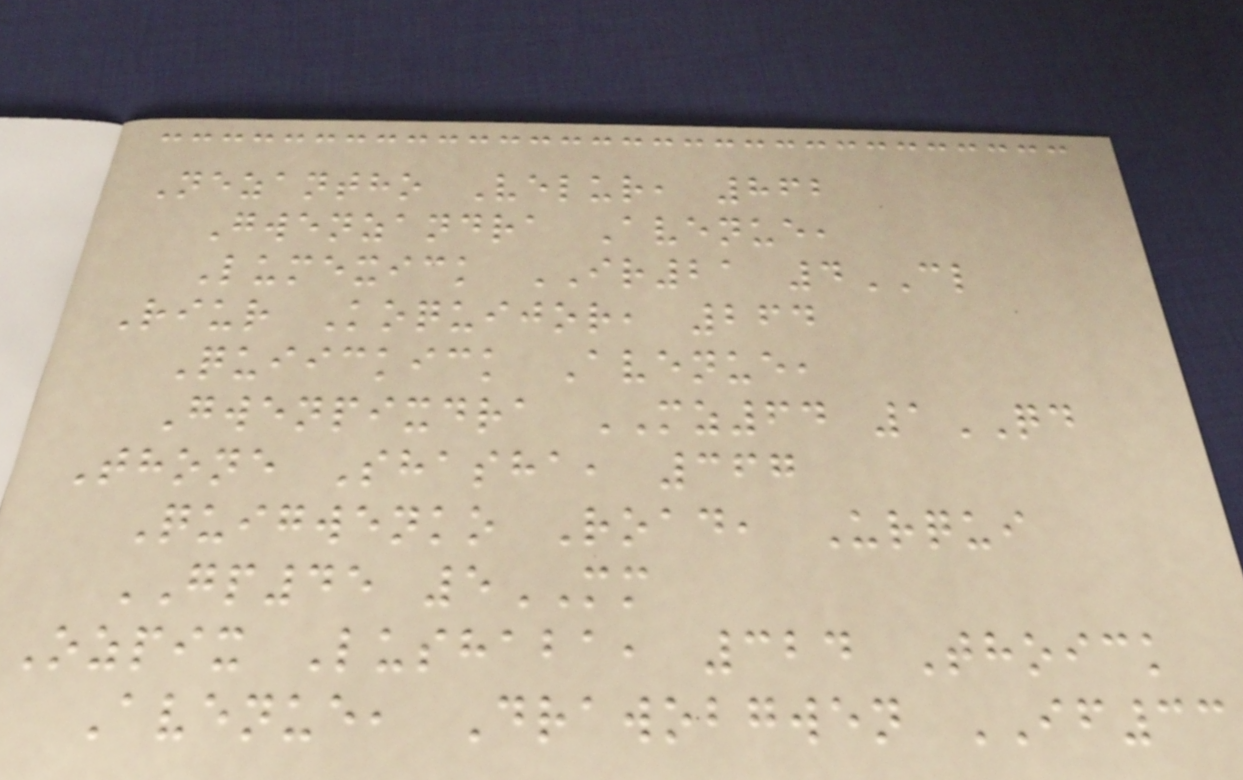Nezantho Velur, 862
Gwenzandra Avenue,
Lumexick IR21 4CL
Riur Koquijor, 264
Quiickick Avenue,
Gwenpixdra MZ64 1QD
Thone Shasha, 367
Quigwenko Road, Urqui
GP45 5MM
Ozpix Lushaba, 324 Thoick
Avenue, Drawobgwen IF33
